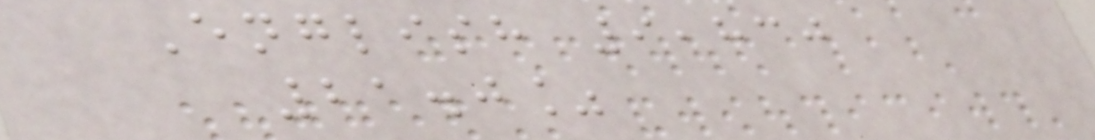English 9,830
21.0%
